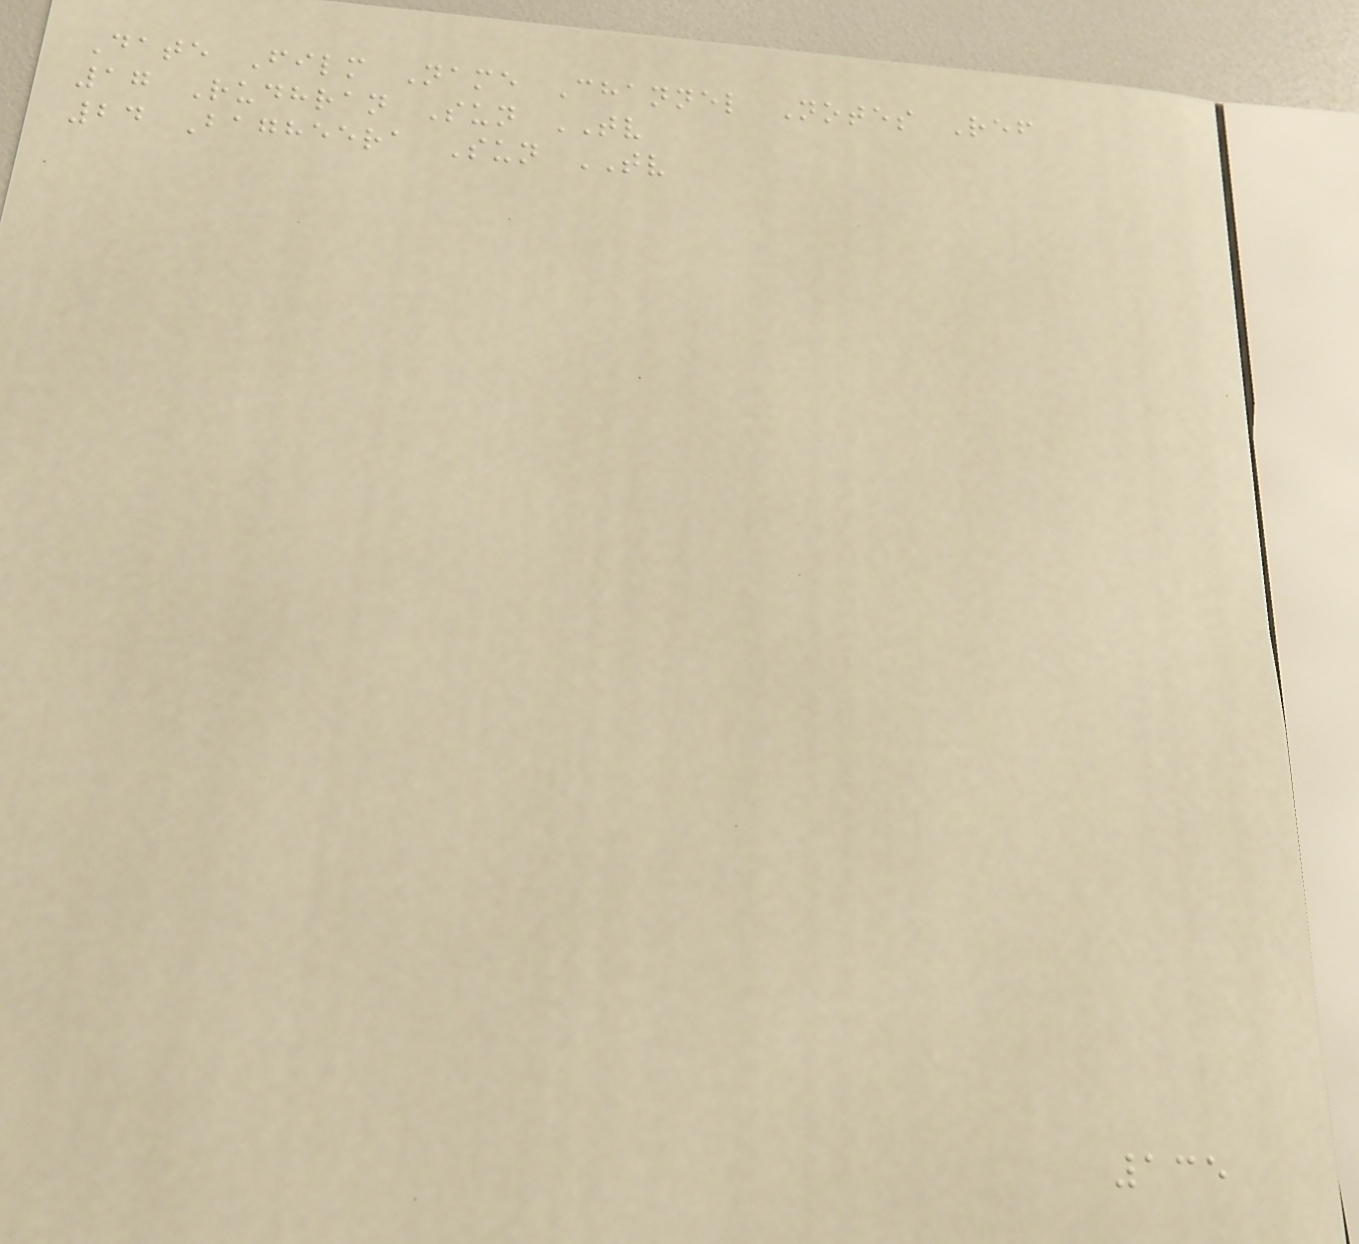Date Film Name Channel Notes Ref
17 Rudhran Sun TV
24 Bagheera Sun TV
135
